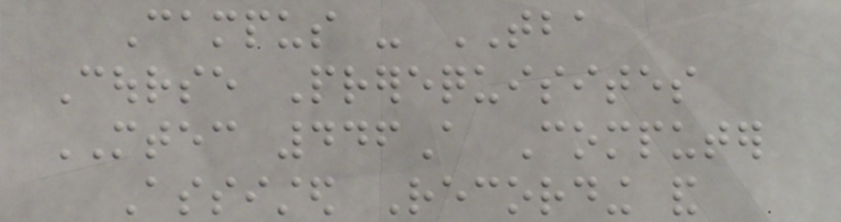Campus - TBA
Course Prerequisites
MTEC 446A Computer
Assisted Recording and
